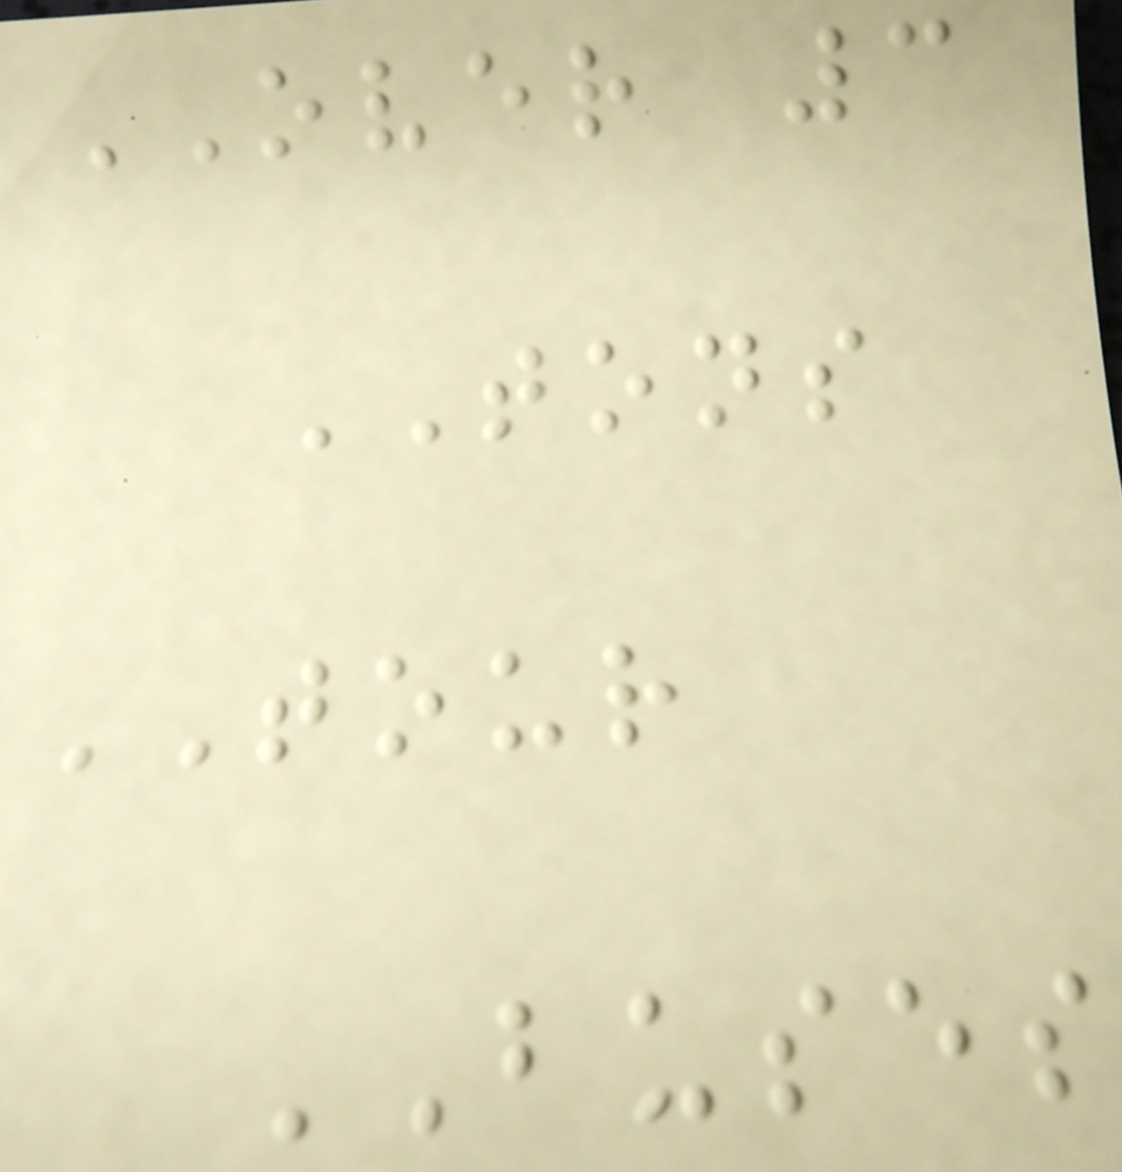OVER 3
TONS
TOUR
BUSES
